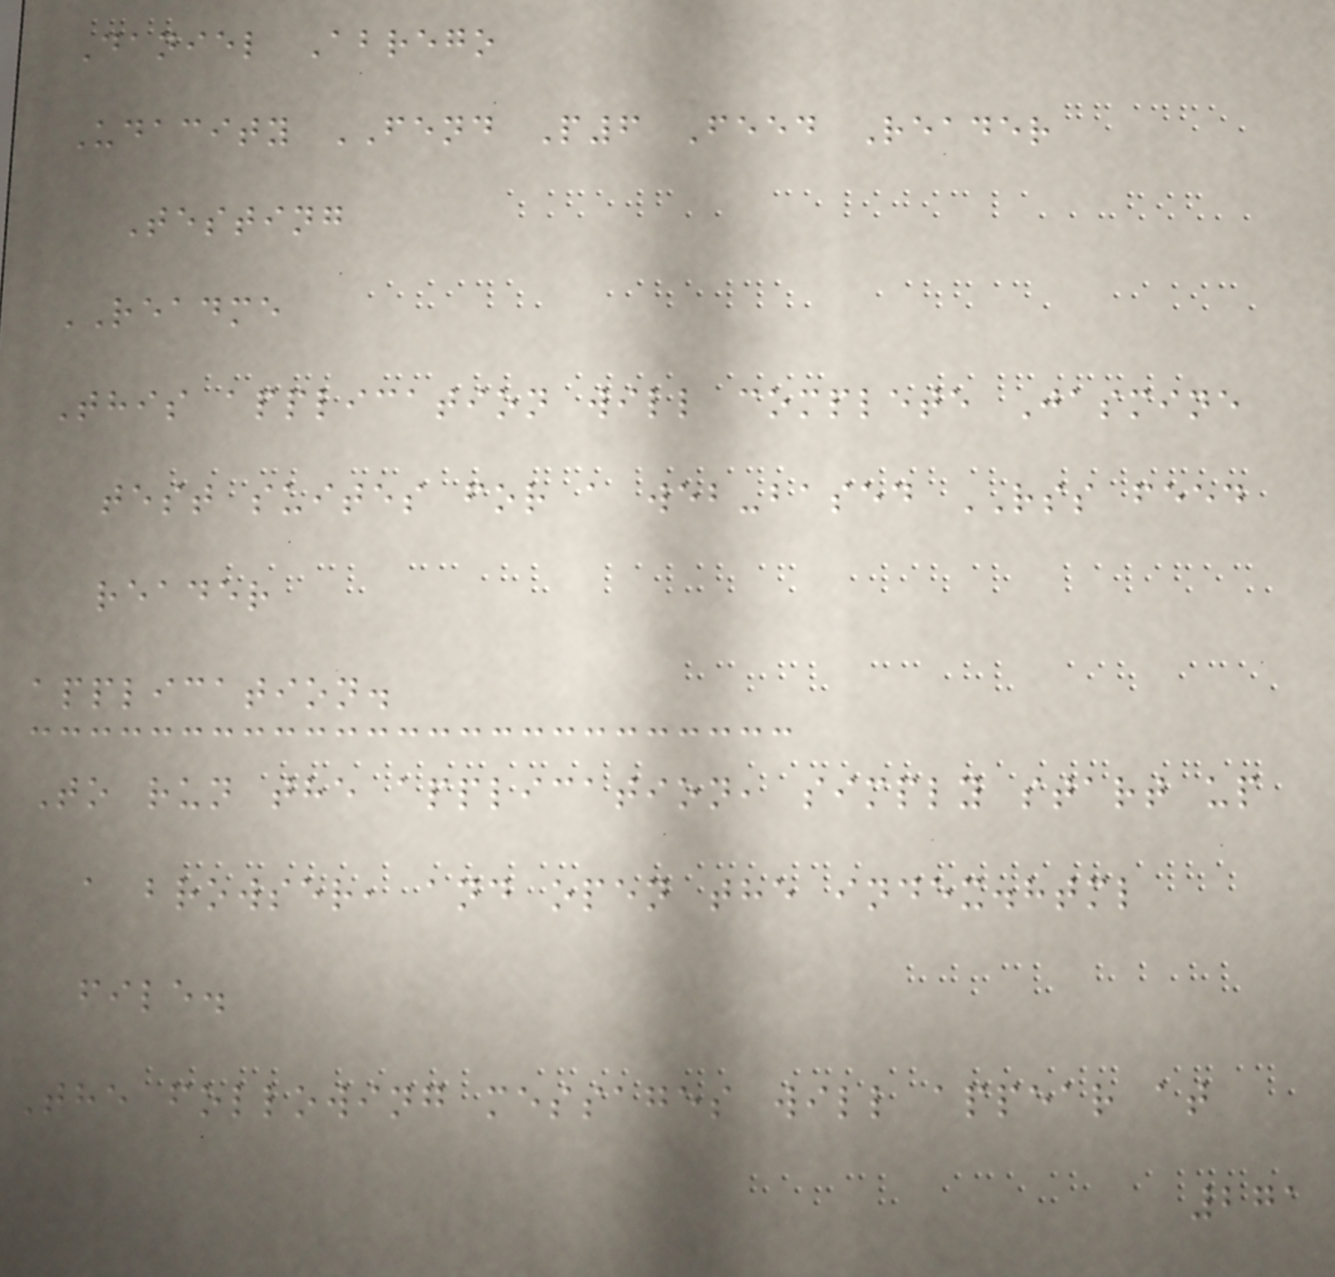Daniel Abrego
Udacity FEND P6 Feed Reader
Testing
README
This application will complete Jasmine
test suites for a web-based RSS feed
reader
application.
To run the application, simply start up
a browser, and open the index.html
file.
The following messages will appear at
271
